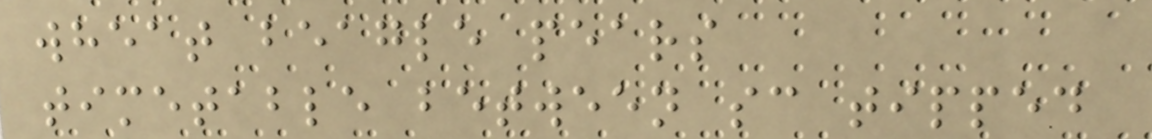wheat beagle pears
timetable between sc tipped
